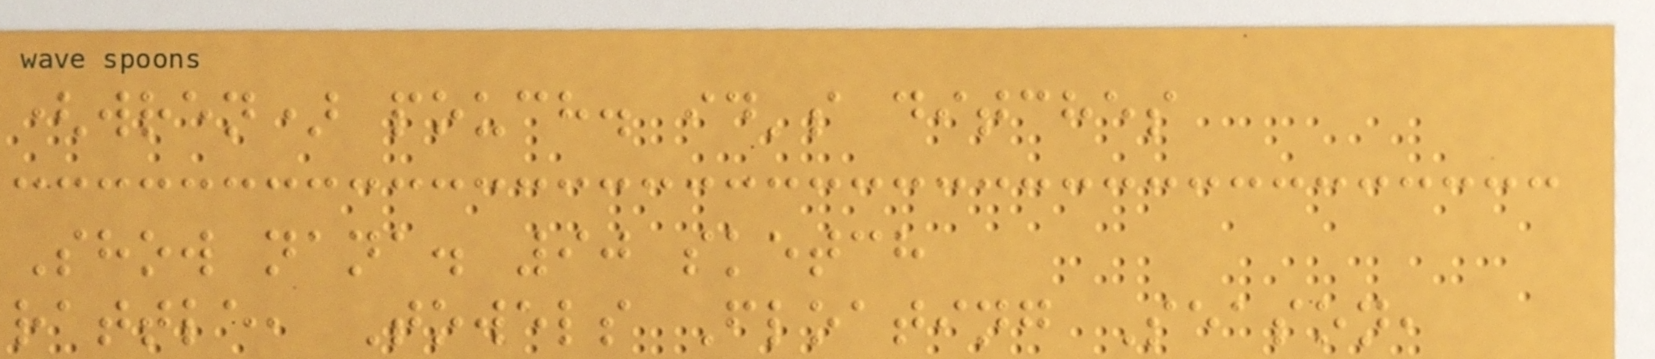(wren) pouch. id's ditches
Show nana. 90 sketch
rattle, Towels Floating Season,
